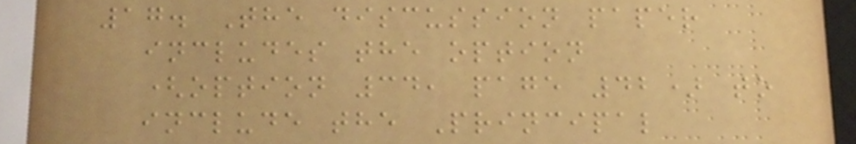17. The discussion paper
includes the option
(option 34, page 42) to
include the Principal
